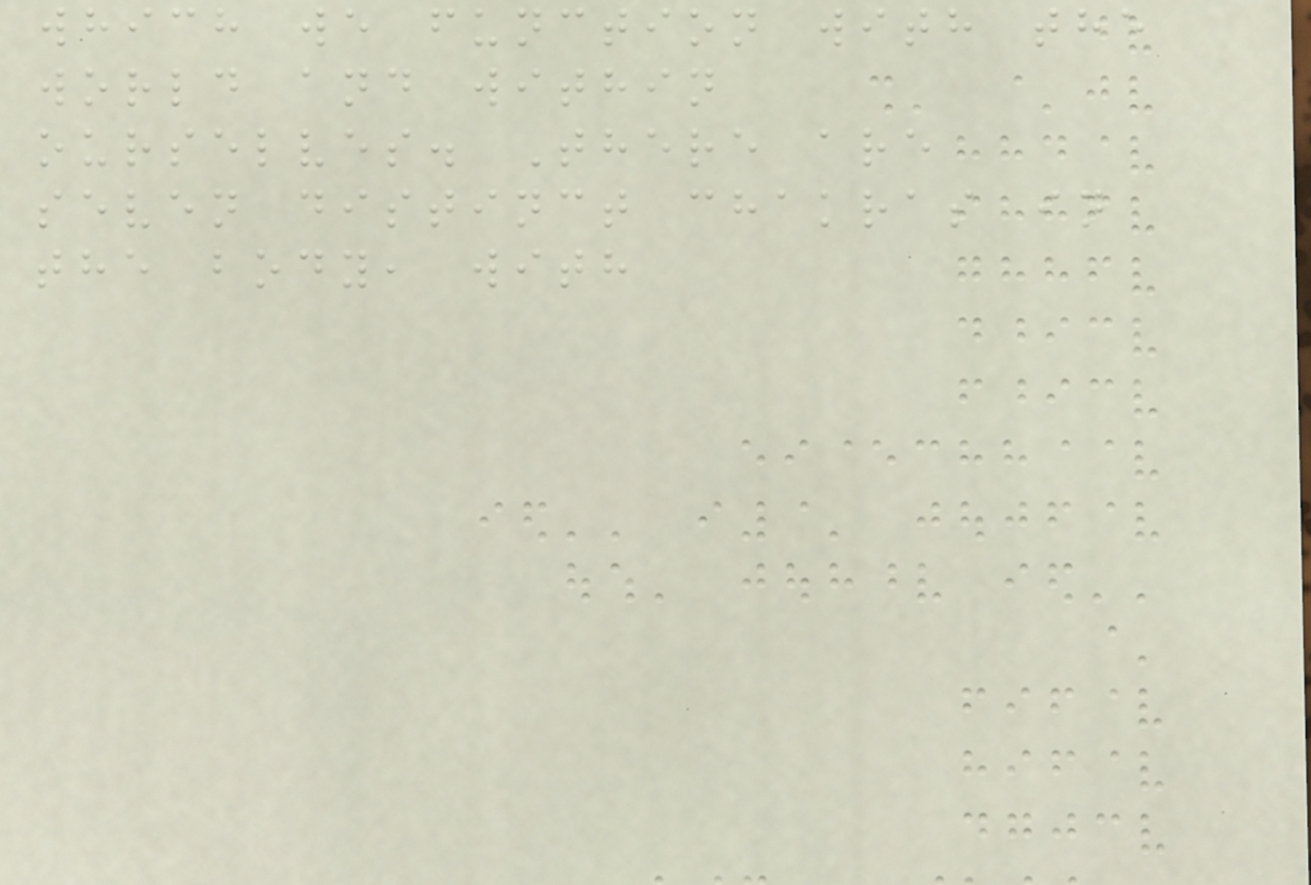which we function with the
world and within
ourselves. There are
seven distinct chakras in
the body, with
